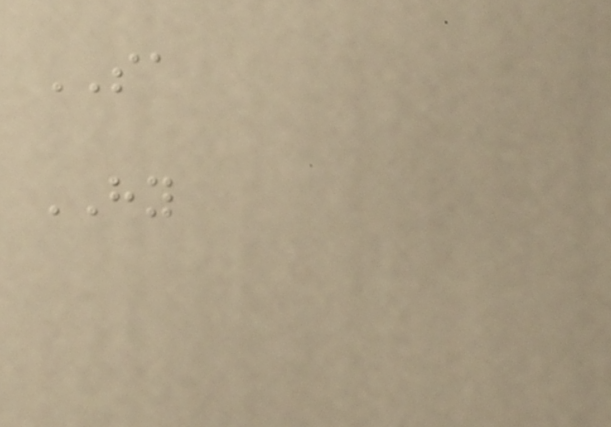SA
HY
